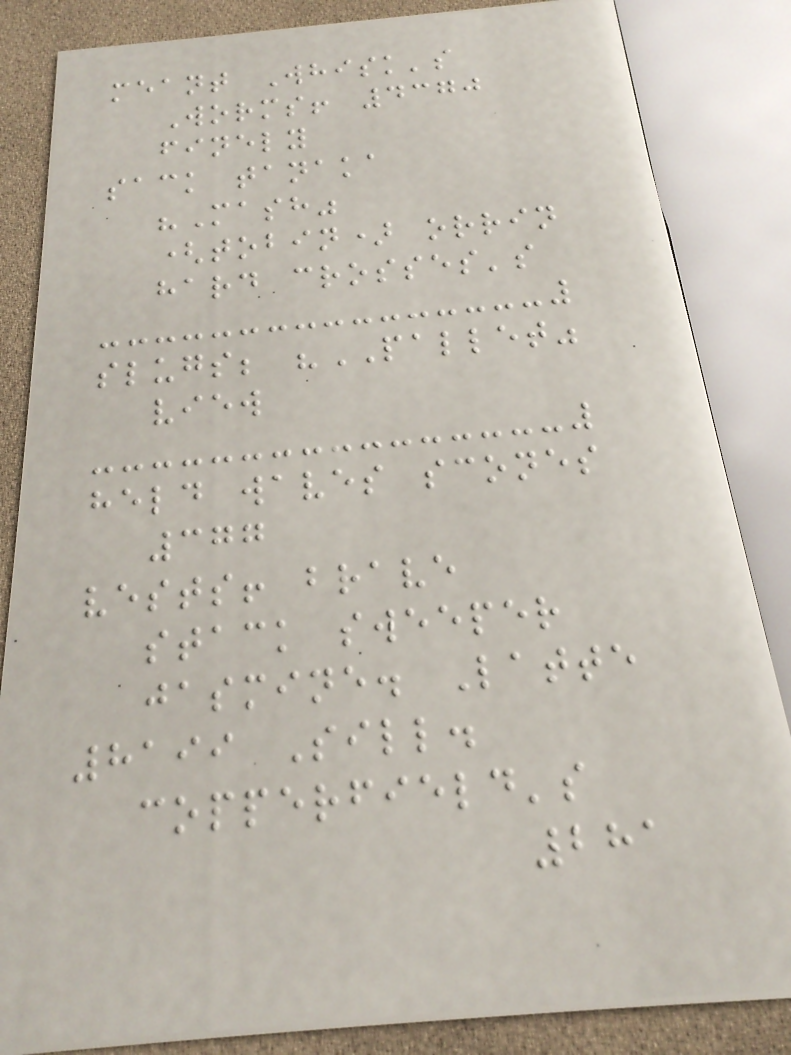meant Whisk's
Worms! 4370
finely
sack tanaka
"Mash"
(tobin) orrin
hard crosses's
slugs; "PALLET"
view
held waves scones
377
vests! brave
stack sweeper
jasmine. Latte
8199 Sill.
copperfield's
281
